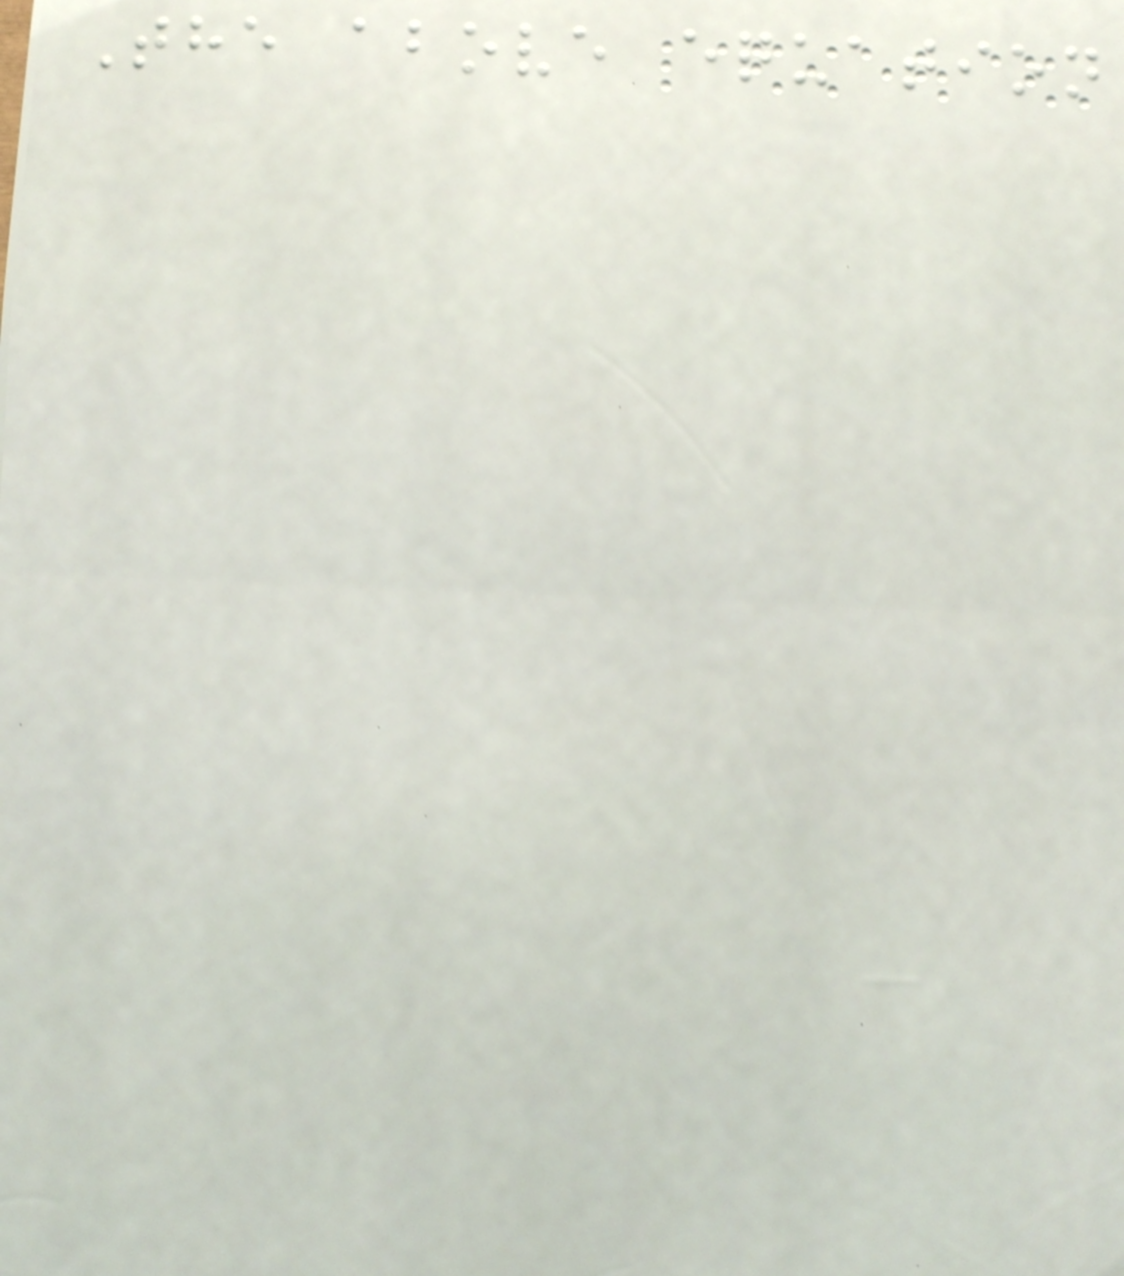The above equation
